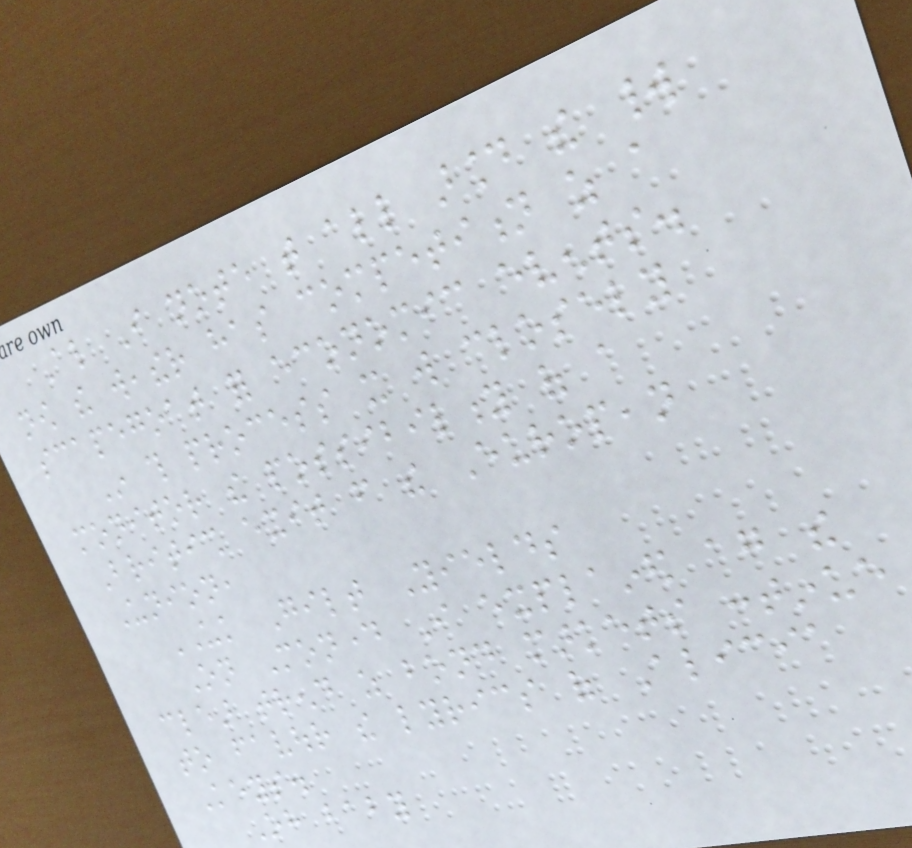Also I note that all around the world
now the weather has competition as a
scapegoat for economic events.
In this process it will closely
monitor the possibility of a
British exit from the European
Union,
UK Gilt Yields
On Monday I explained again the
clear trend as bond markets continue
to favour the lyrics of Alicia
Keys.
Oh baby
